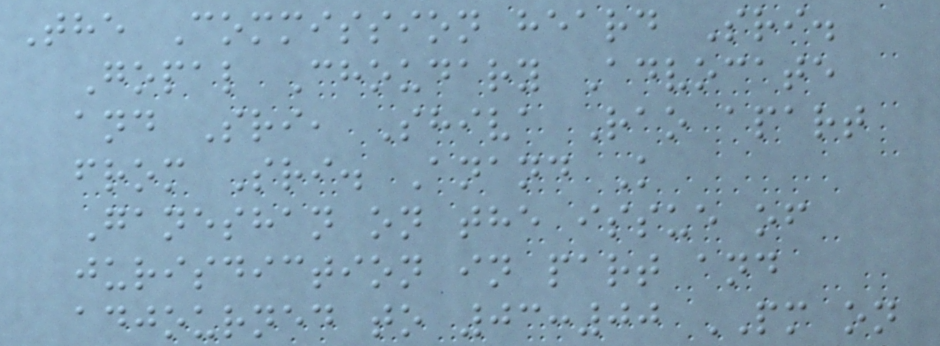The Commission heard Sri.
Gopal Choudary Advocate
and Sri, Shiva Rao apart
from Sri. Anand K
Ganeshan on the issue of
jurisdiction in part and
adjourned to 03:00 PM on
